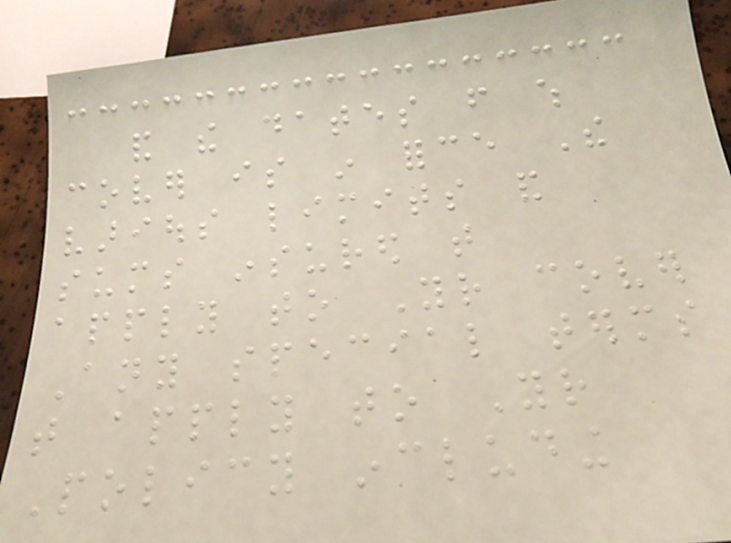and the dates from which
cover is in force The
various limits and
sums insured that
apply to Your cover
Any special terms
that apply to Your
Policy including
